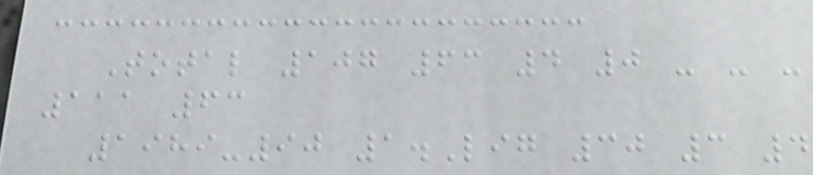Total 107 63 4 0 - - -
111 63
1989-90 1.Lig 30 3 4
